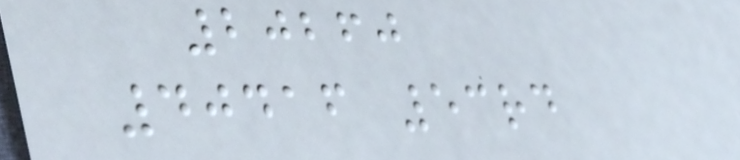20260
40416 53rd
